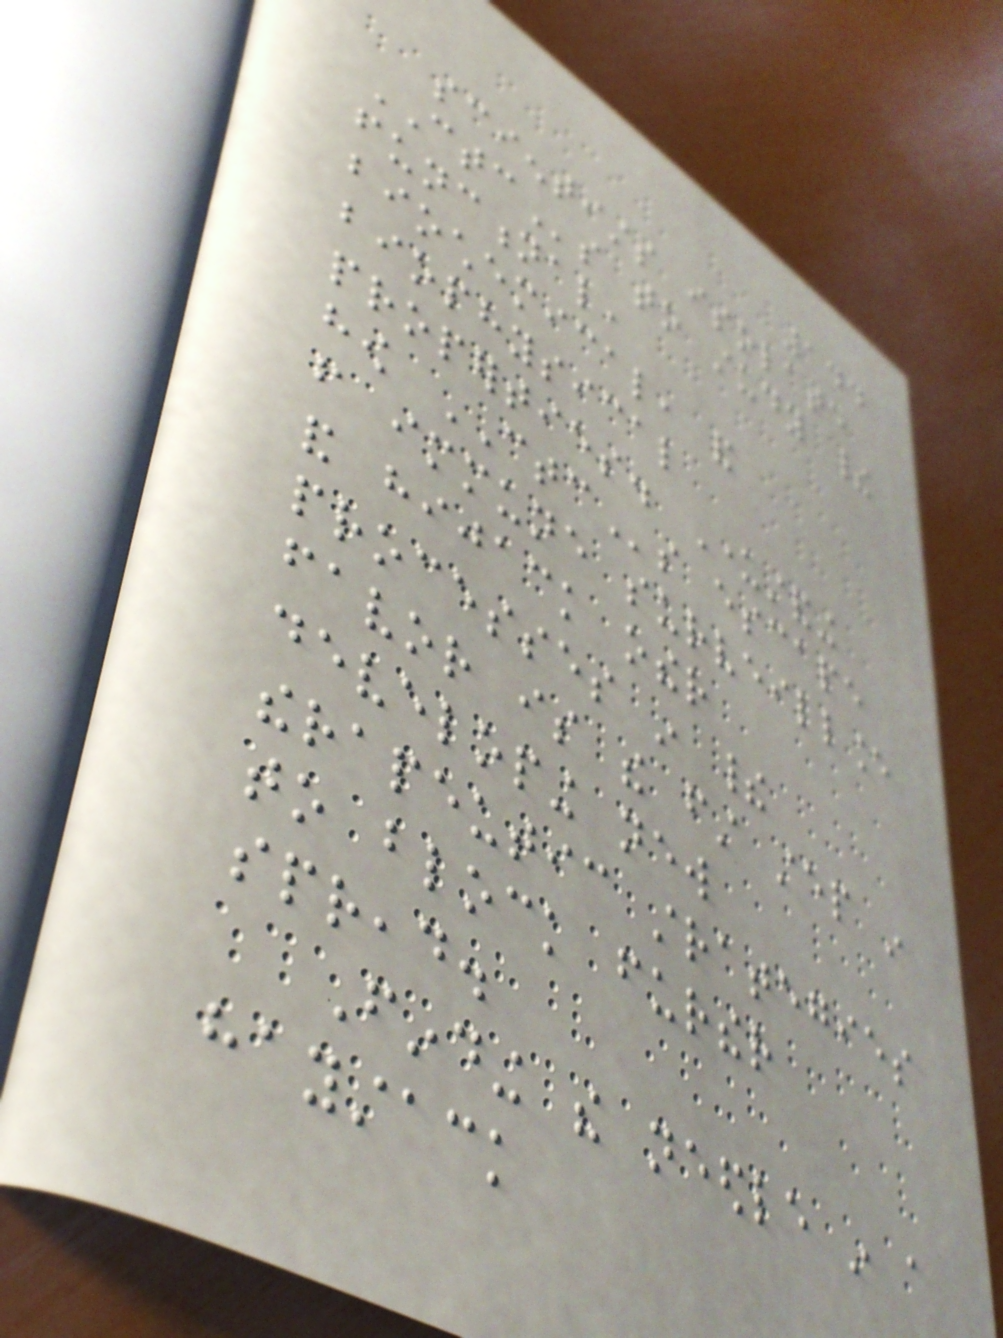144
scientists isolate
CTCs to study their
functional,
biochemical, and
biophysical
properties. Understanding
how CTCs escape
from immune surveillance
and hijack other
processes in their
favor is the first step in
developing new
therapeutic strategies
to block further
spread.
Finding the needle in a
haystack
